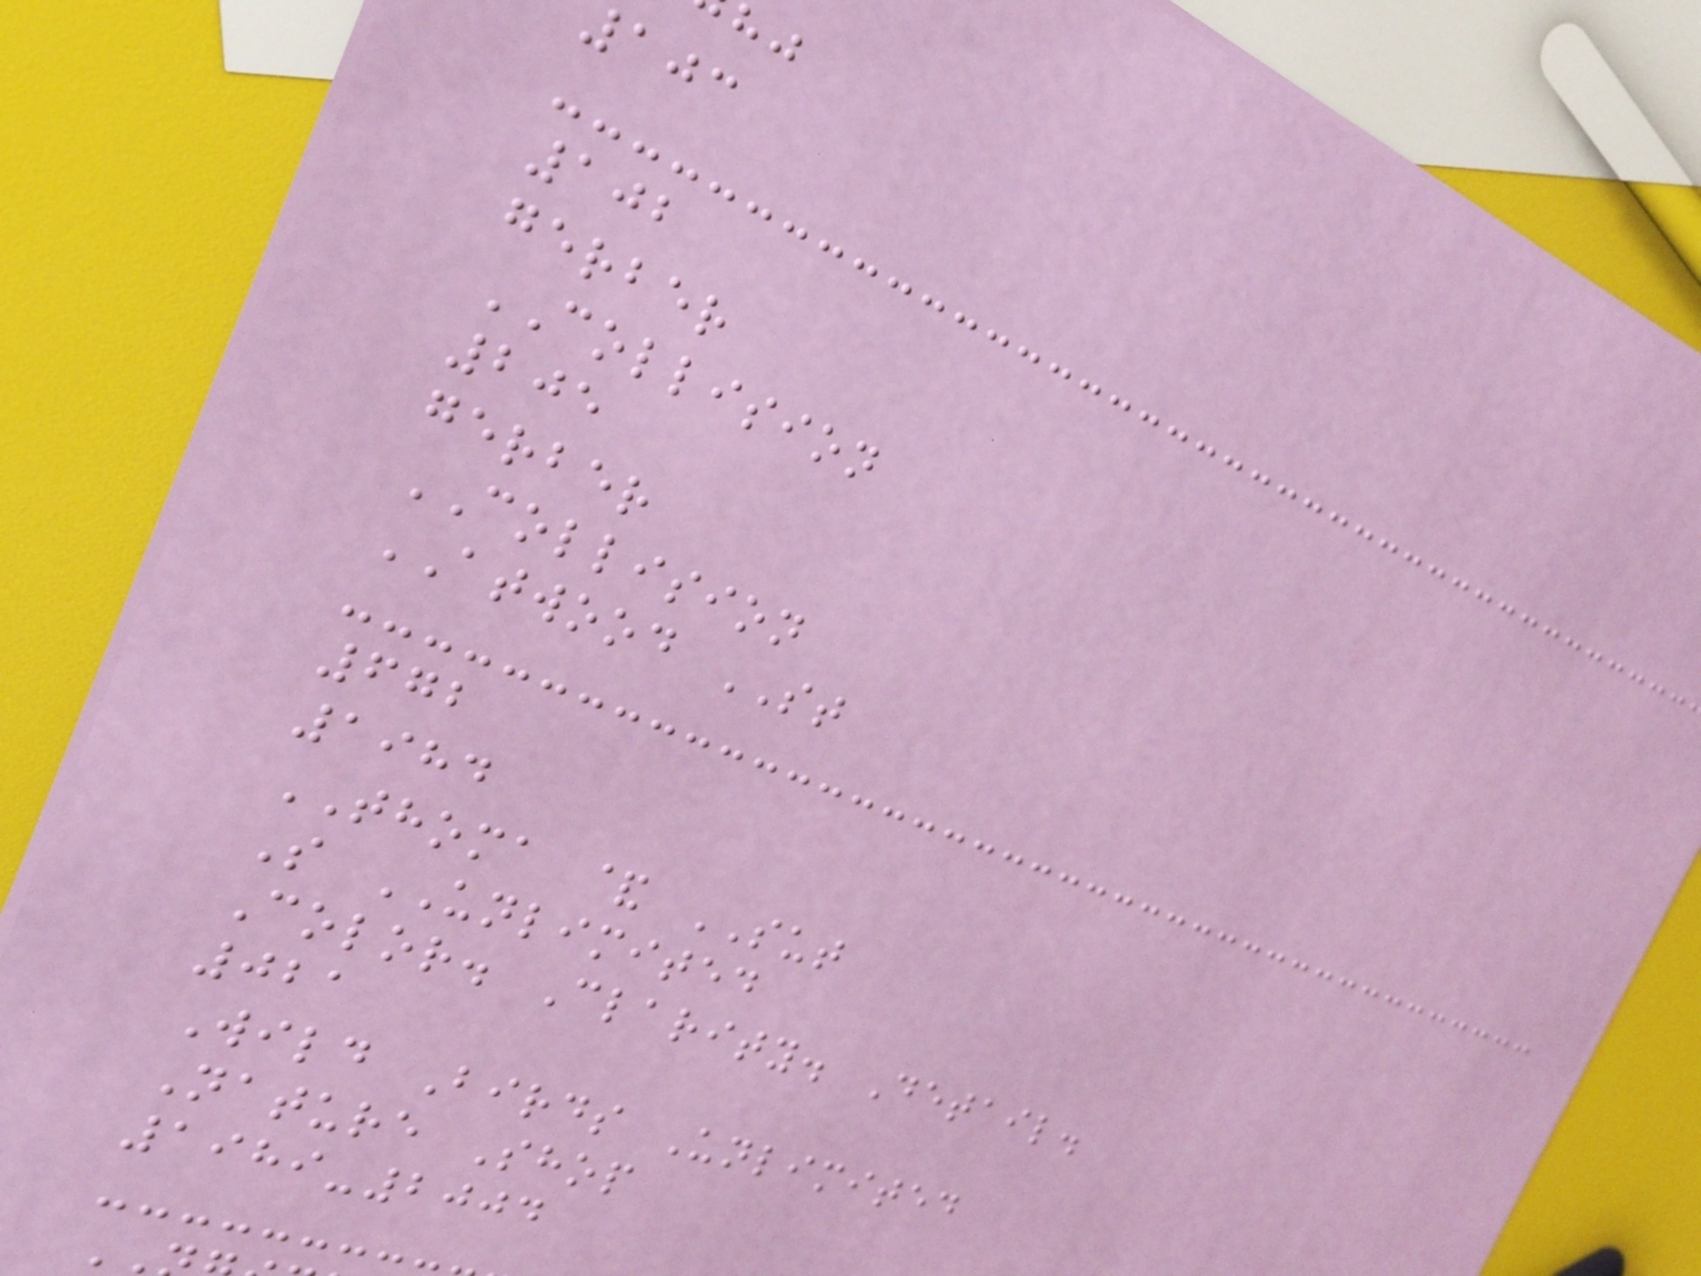102
gerber
COLLISION
205
gerber
COLLISION
ATWOOD ST
672
1984
THOMA & SUT
S UNLIMITED
Color. Clarity. Detail.
021
Wild Birds Unlimited
Nature Shop
1989-2004
